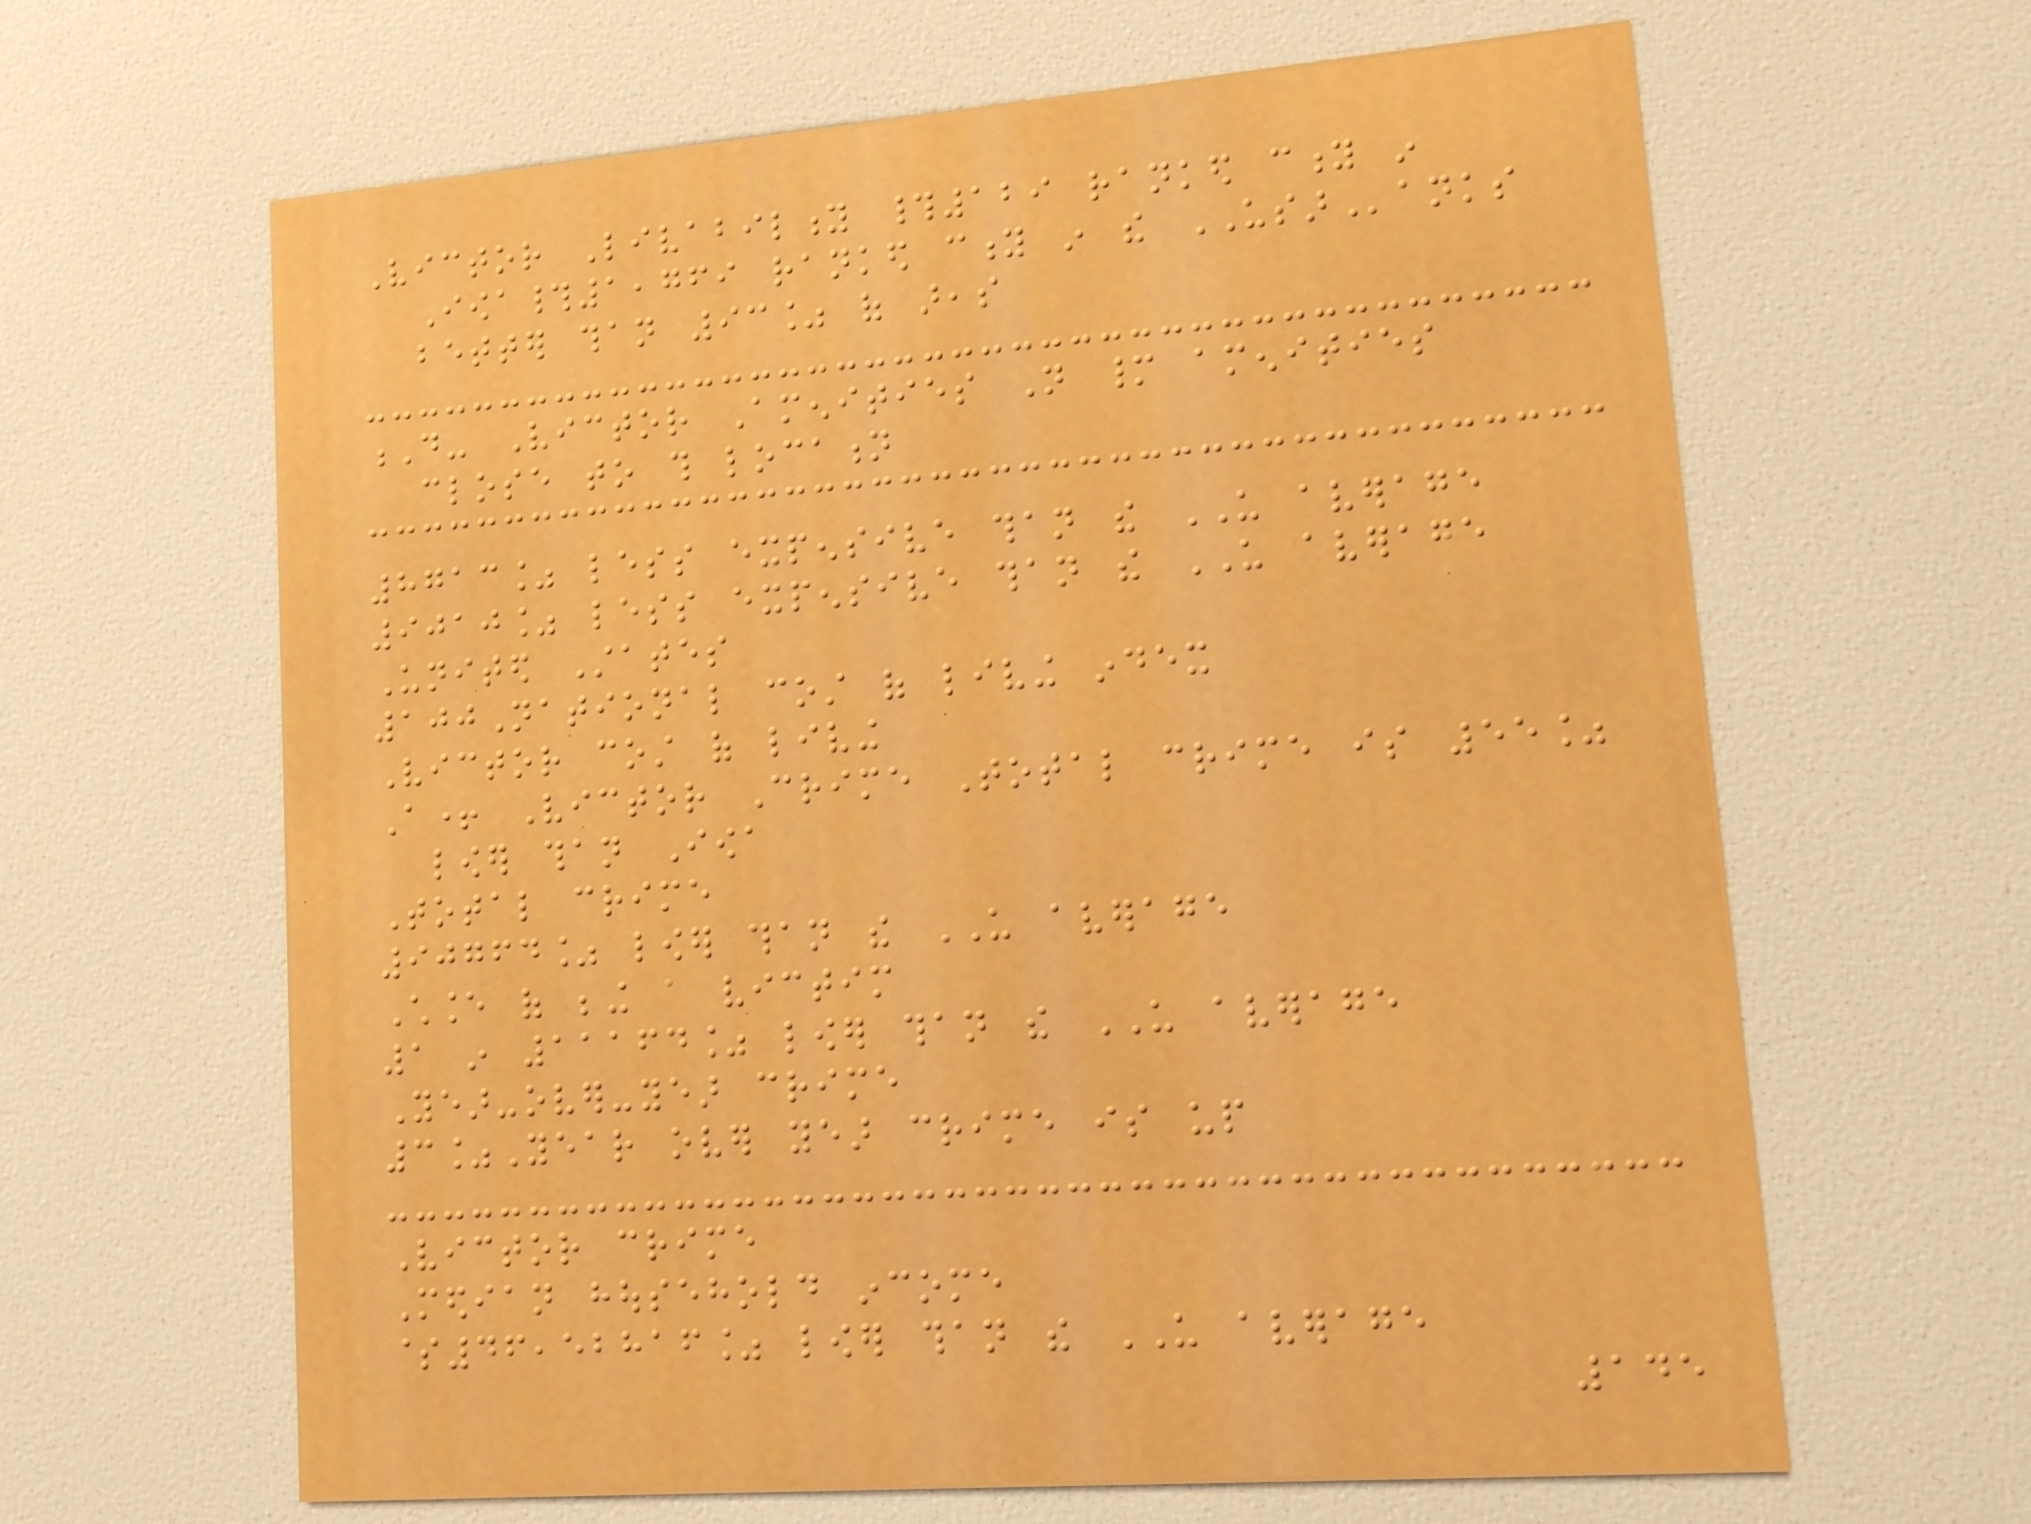Victor Livability #129 ranked city in
Iowa#1,769 ranked city in the USARanks
better than 93% of areas
D- Victor Amenities Not many amenities
close to this location
8713% less expensive than the US average
9010% less expensive than the US average
United States
100National cost of living index
Victor cost of living
A+ Victor Crime Total crime is 55%
lower than Iowa
Total crime
90764% lower than the US average
Chance of being a victim
1 in 11164% lower than the US average
Year-over-year crime
3%Year over year crime is up
Victor crime
Median household income
$46,52816% lower than the US average
145
